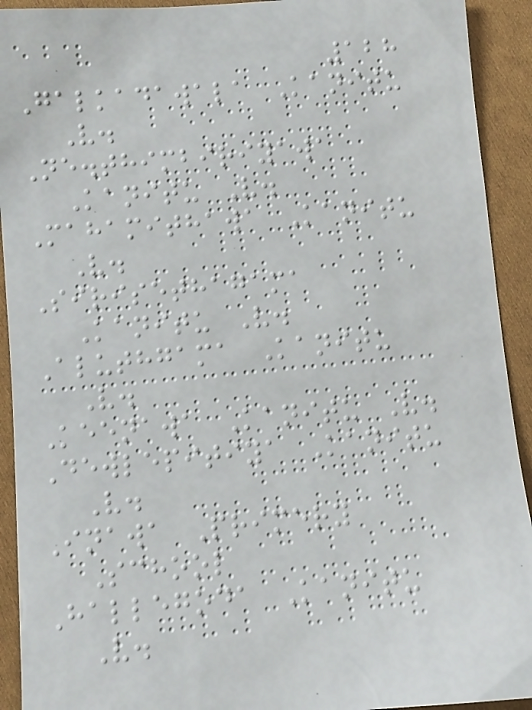128
Galkadawala Kanitu
V.
Ne.thimbiriyawa
Kanitu V.
Mahamithawa Kanitu
V.
Sirisethagama
Kanitu V.
Aluthgama Kanitu
V.
Keenawa Kanitu V.
Dewlepitiya Kanitu
V.
Inawa Primery
School
Hallegoda Kanitu
V.
